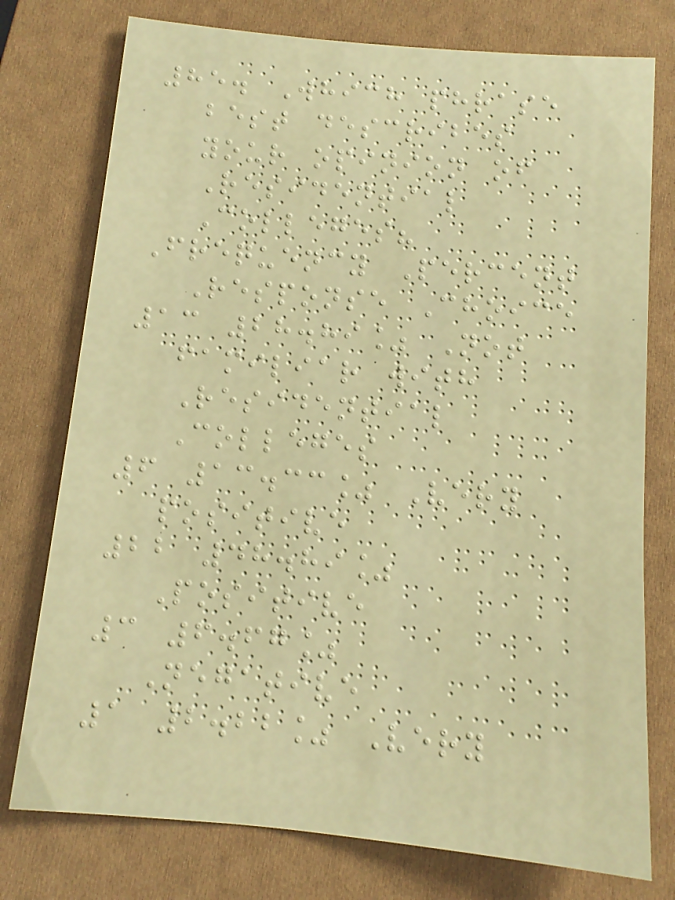85. Which phrase
best describes
your opinion of
Residential
Colleges?
Frequency Percent
Response Choice
13 28.89% Not
familiar with
Residential
Colleges
6 13.33% Very
positive
22 48.89%
Positive
3 6.67%
Negative
1 2.22% Very
